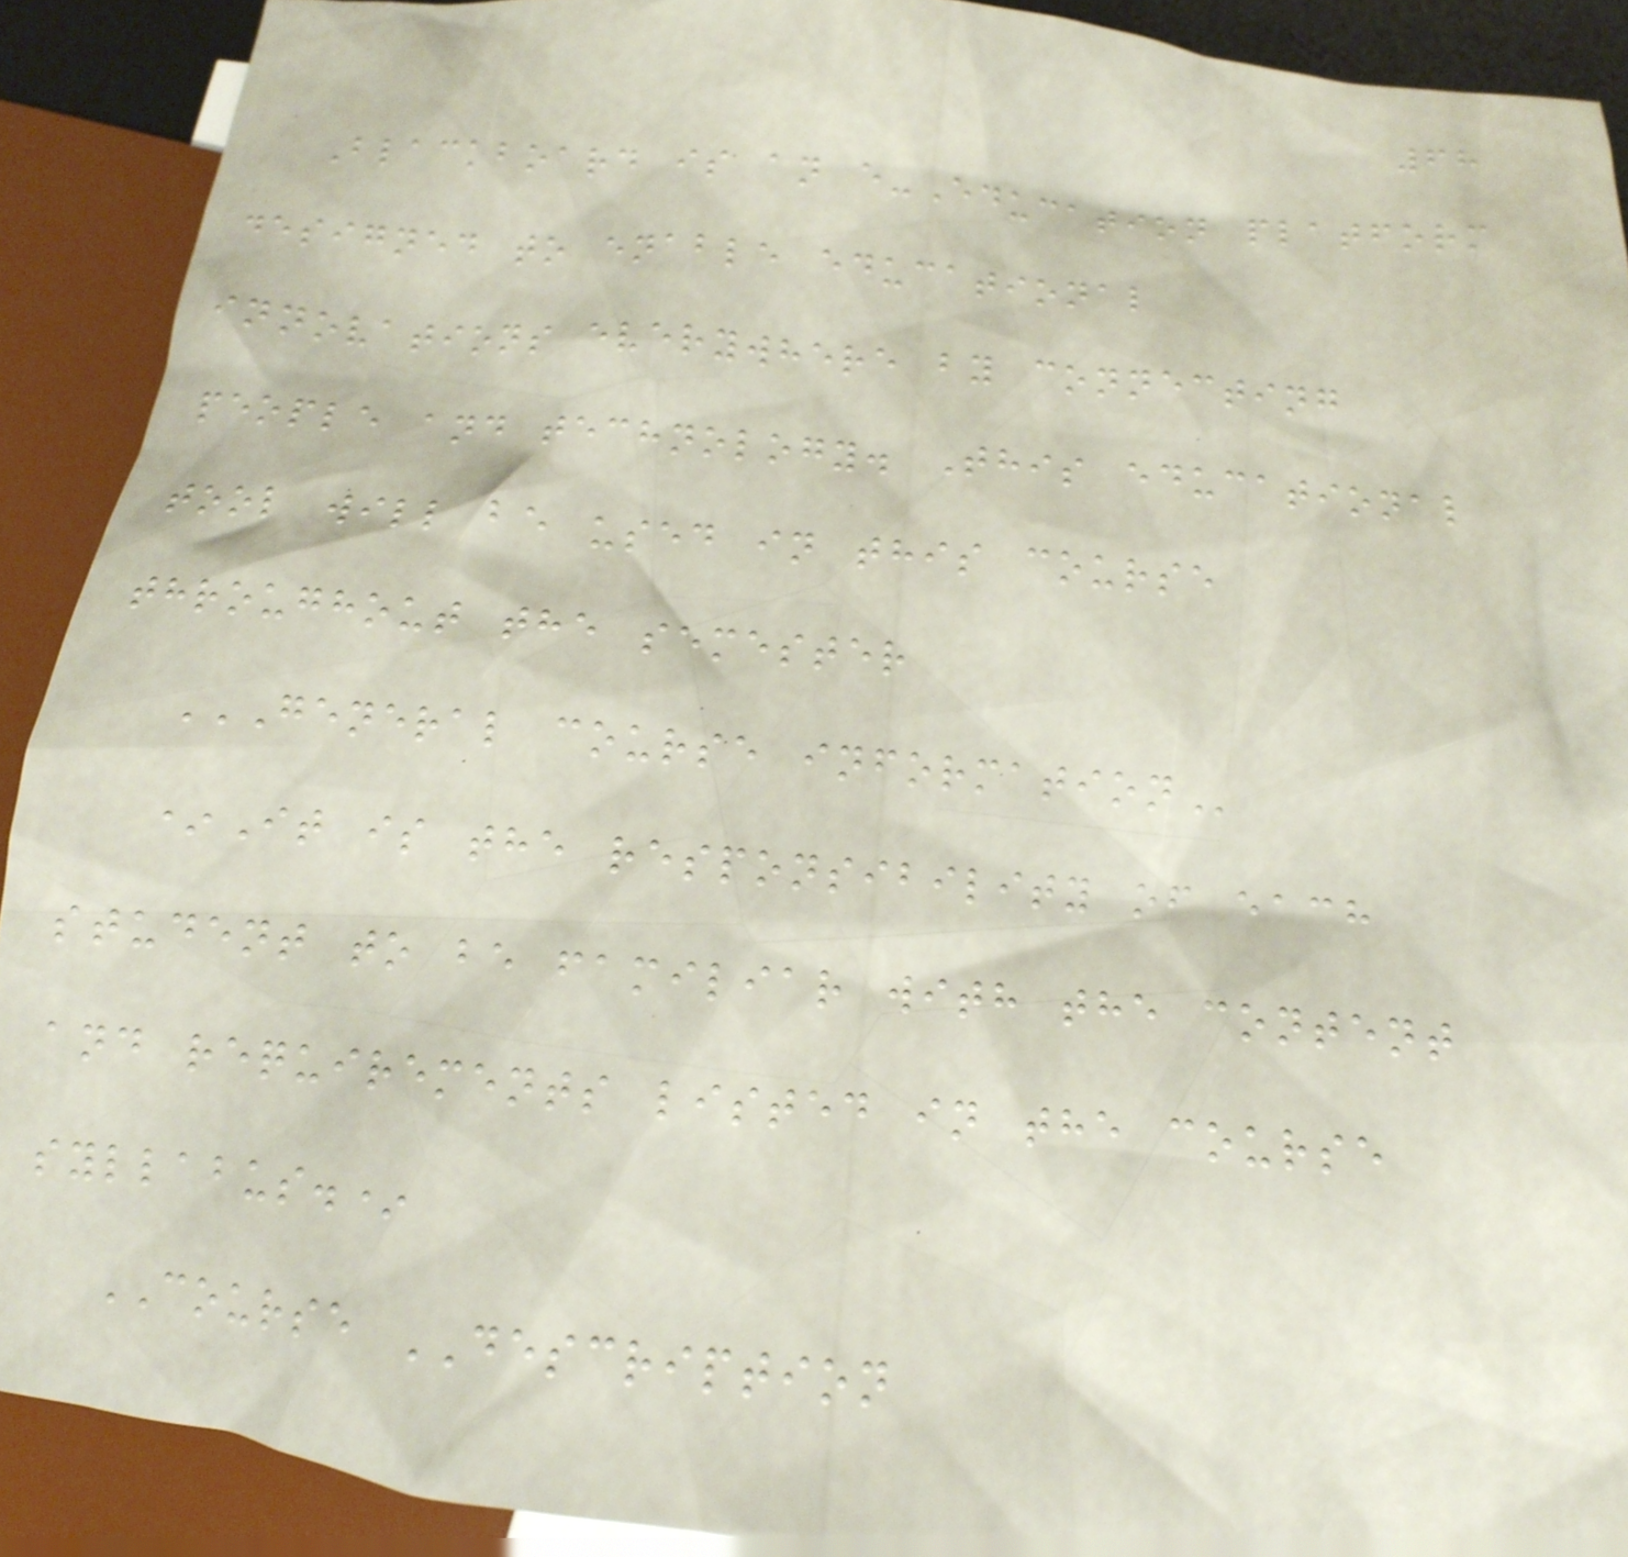68
Blackboard is an e-Education platform
designed to enable educational
innovations everywhere by connecting
people and technology. This educational
tool will be used in this course
throughout the semester
GENERAL COURSE INFORMATION
*It is the responsibility of each
student to be familiar with the content
and requirements listed in the course
syllabus.*
COURSE DESCRIPTION
